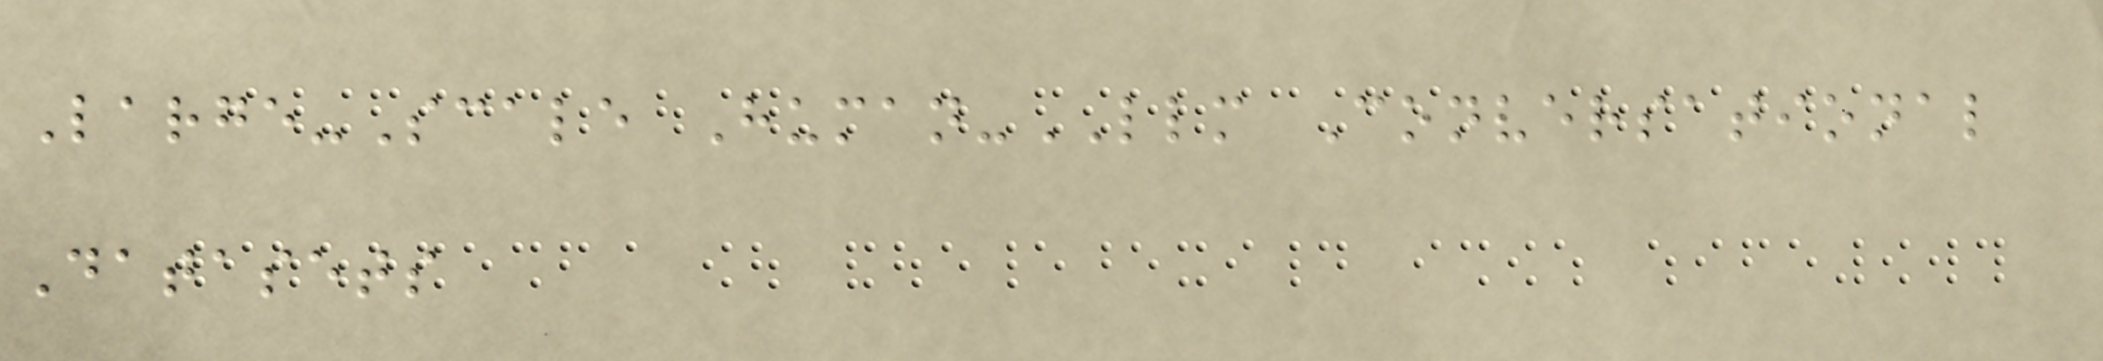Large-Scale Human-LLM Conversational
Datasets
